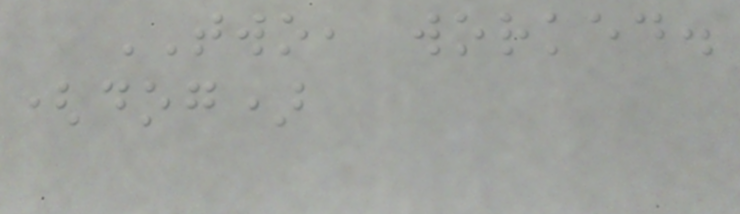TWO, worked.
(dog)
